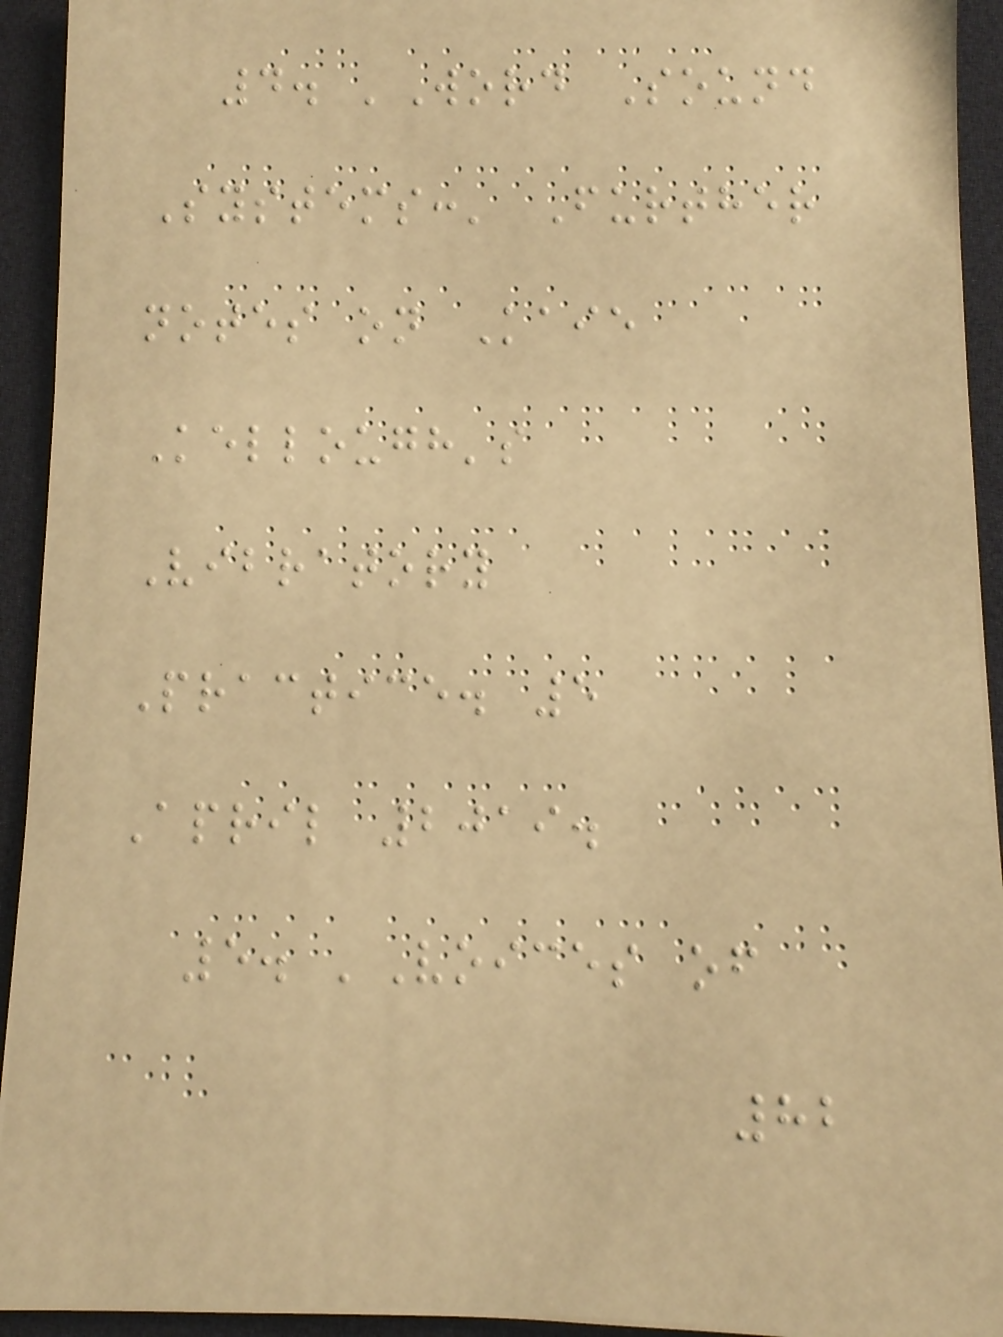4. 'Word Sound
Systems:' Further
notes on Kaie
Kellough's
Vibratory
Practice. 5
April 2019.
5. 'Voices of
82
